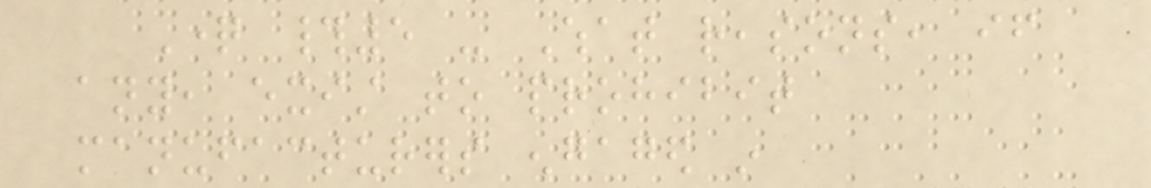Question #5 - What reasons, if
any, exist to prohibit
manufacturers engaged in
